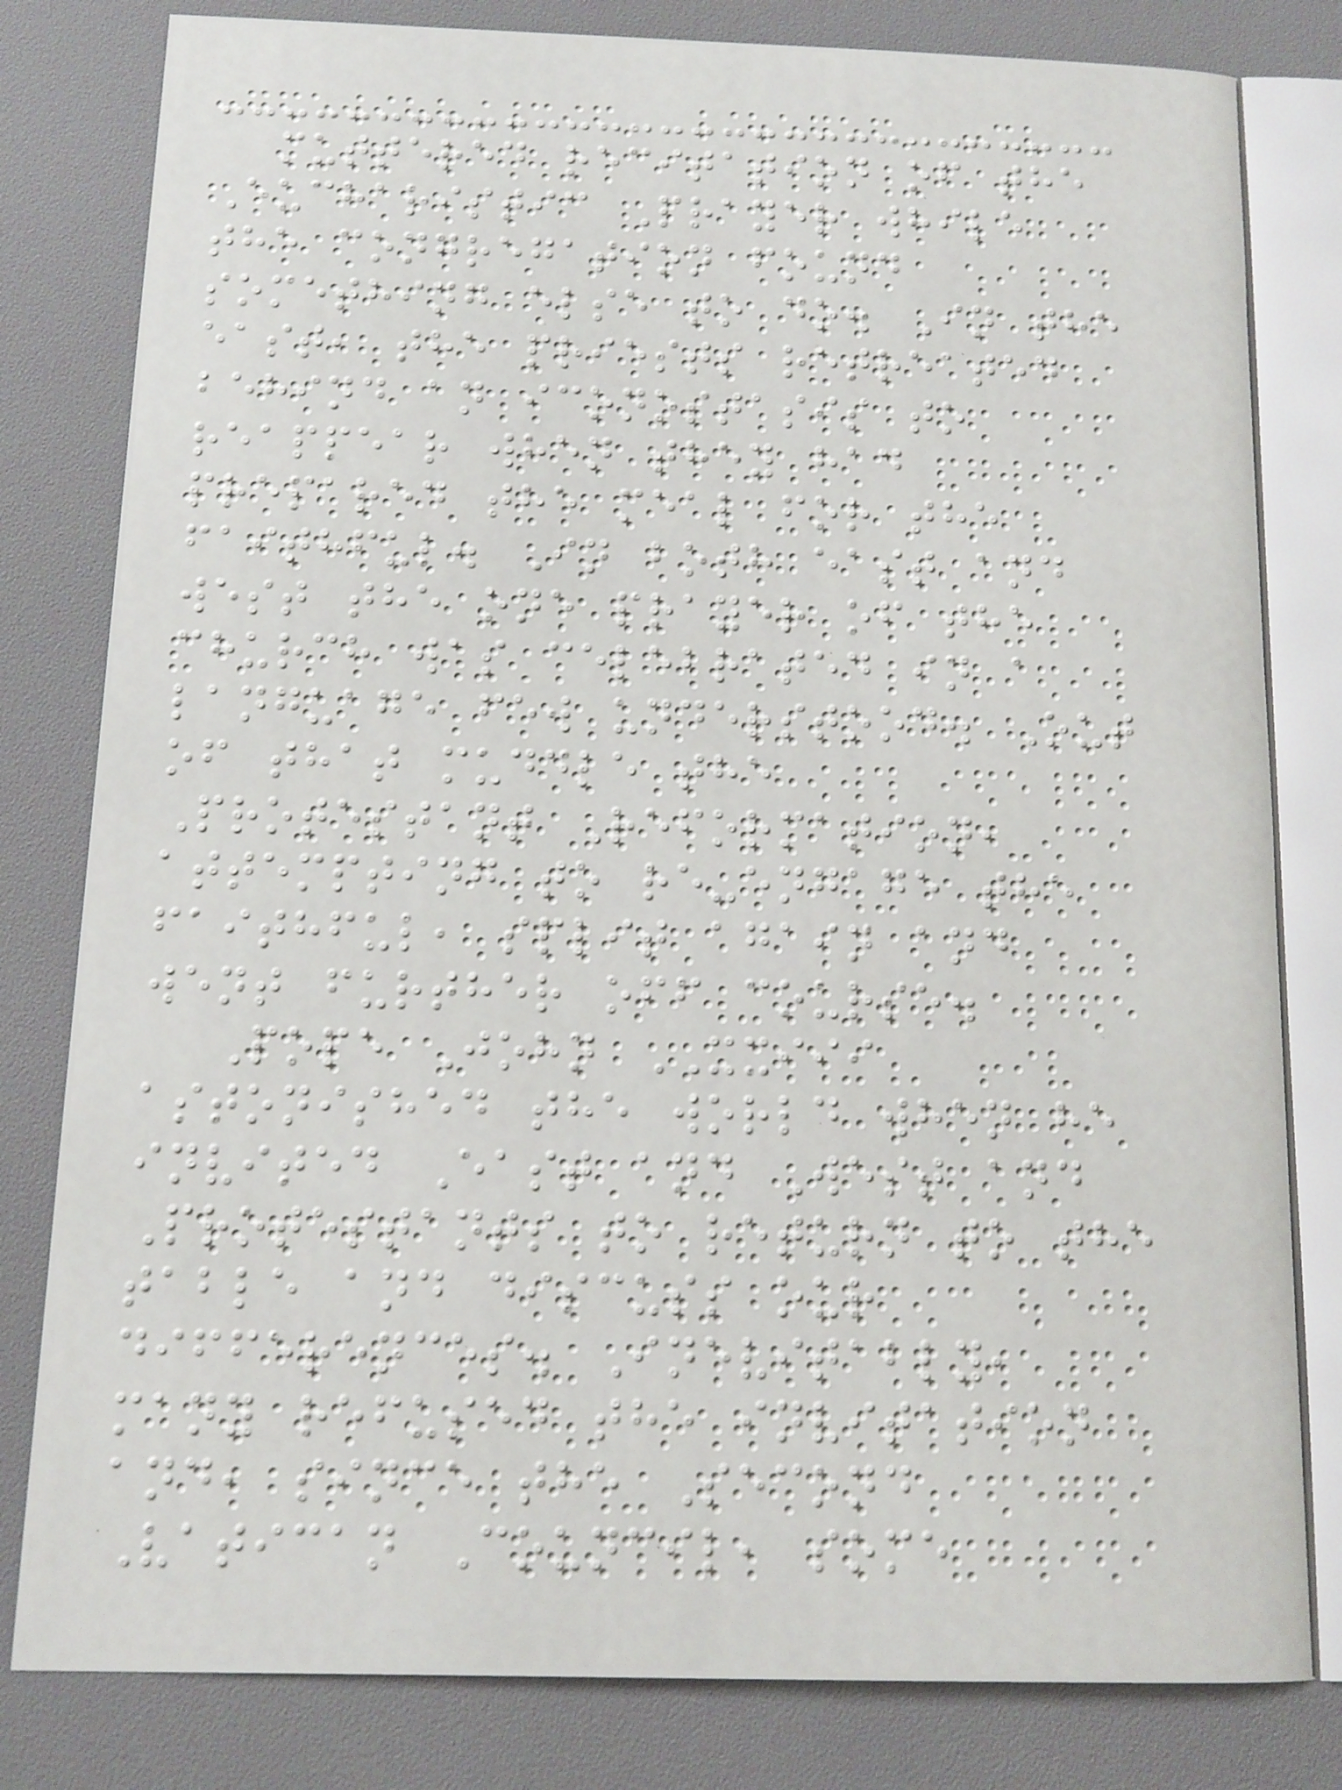muttered recitation of the
Eucharistic Prayer while
the congregation found
something else to do. In the
east, the priests retreated
behind an iconostasis to
reappear when they had
prepared the meal for the
faithful. In both east and
west the one prayer of the
church was celebrated in a
language few understood. Out
of that muddle the
Protestant Reformation,
attempting to re-engage the
faithful, split again and
went further off course.
Pope John XXIII
astonished the world when he
invited East and West and
Protestants to return to the
table and discuss our
differences. Inevitably,
many refused the invitation
and, since the Second
Vatican Council, some
